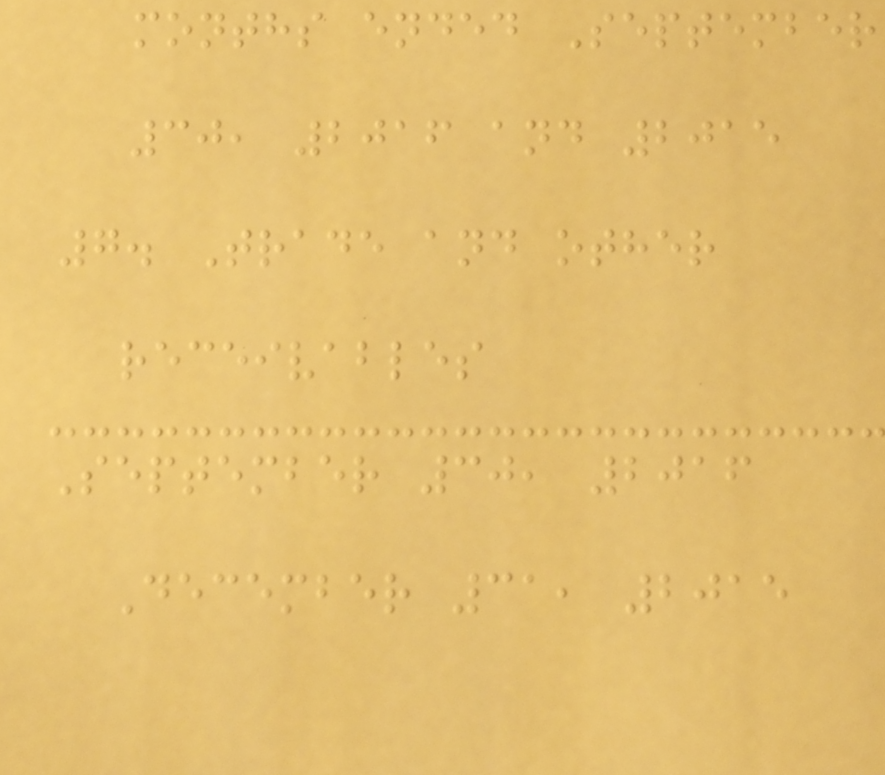months ended September
30, 2016 and 2015
7. Trade and other
receivables
September 30, 2016
December 31, 2015
